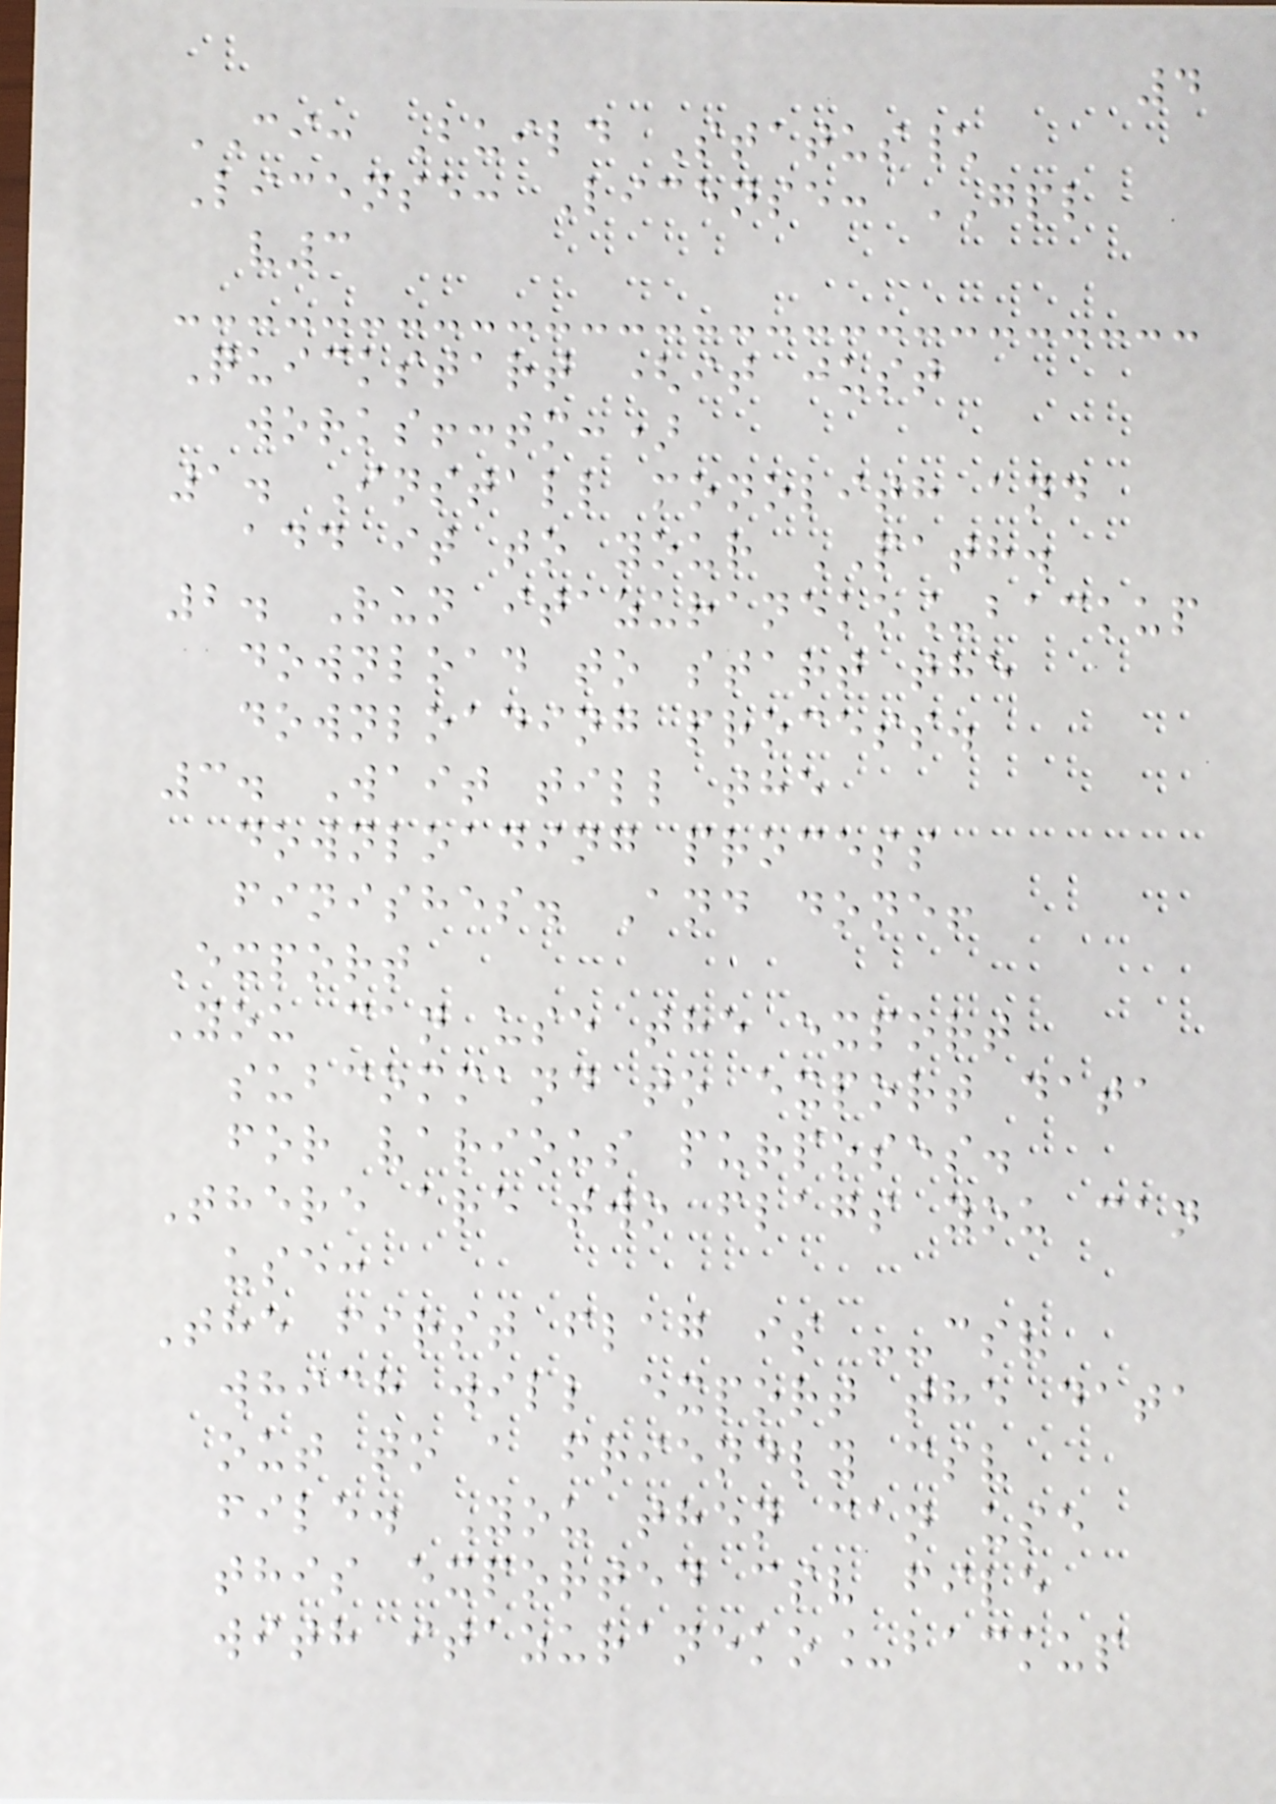4
CI: Build Status\
License: License: GPL
v3
Quickstart (it just
works!:tm:)
1. Install monolith and
add it to your PATH.
2. Run itazuraneko_backup
download to start the
downloading process.
3. Wait till the
downloading process
finishes. And done!
Export
You can use the export
subcommand to export data
for various purposes.
There are two flags you can
use:
The first flag is --csv
which will export the data
out to a friendly csv
file. You then can use
this exported csv file
with itazuraneko_backup
